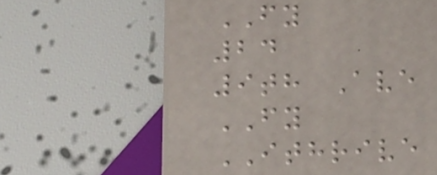FY
24
9th Ave
FY
ITHRIVE
